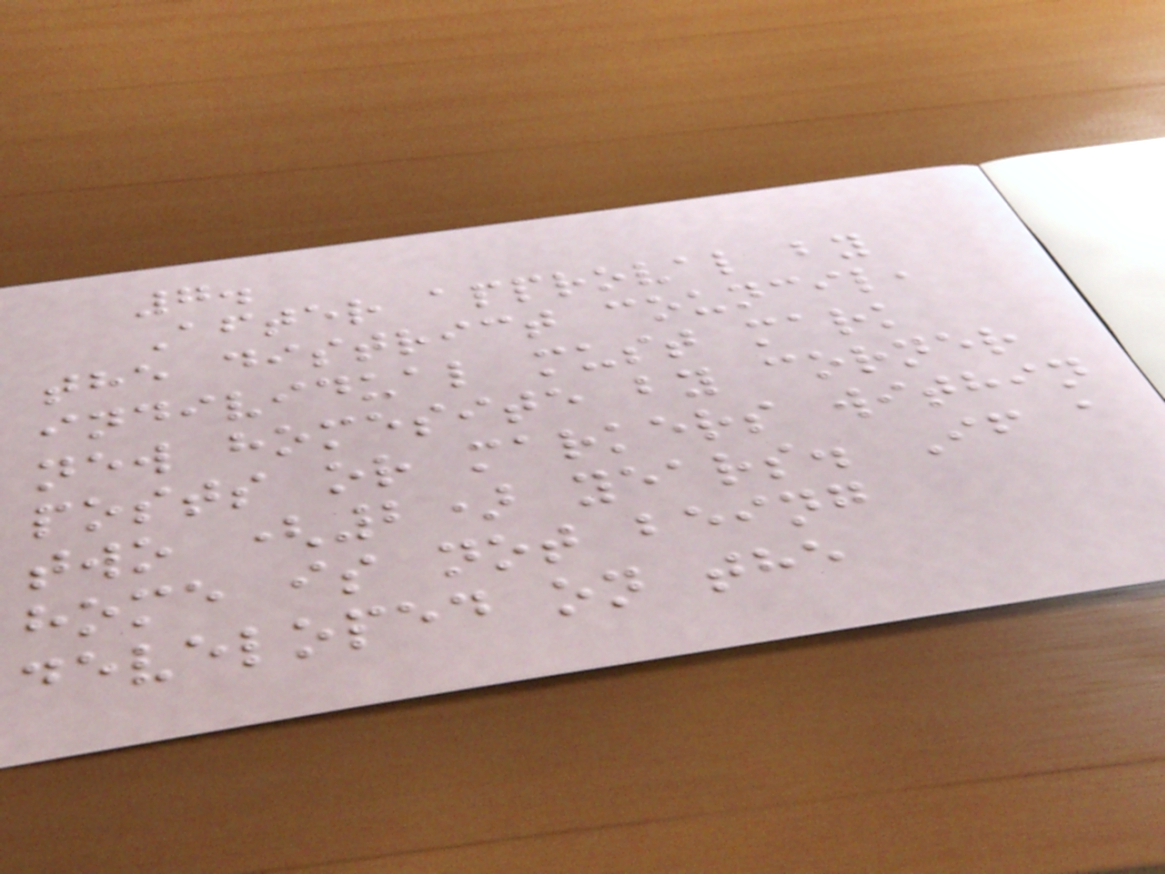7.
After approval by
the district council,
individual must mark
new homesite by corner
posts or markers within
two (2) years. If a
home is not being
developed on the
